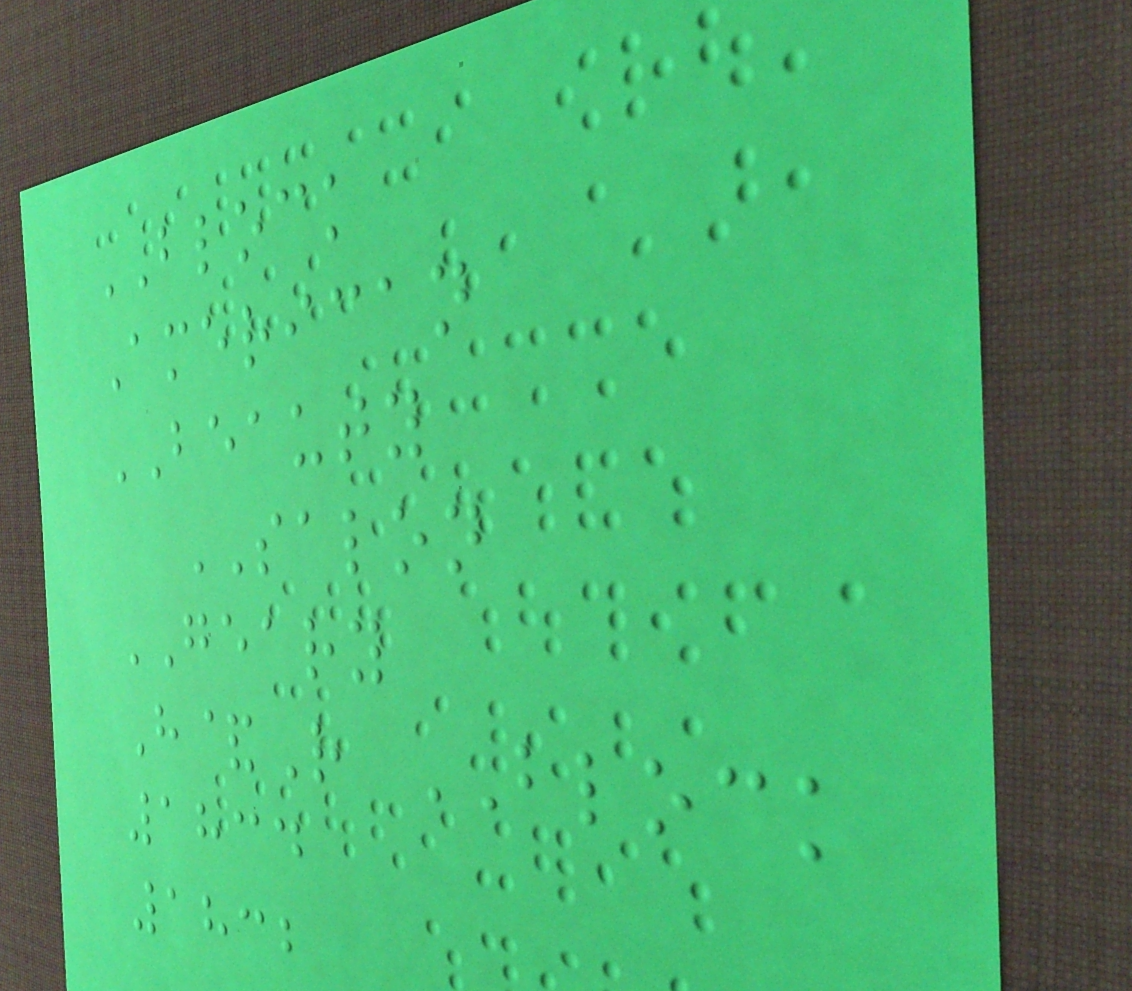BLOCK
American
BEAUTY
SALON
GEARY
H&R BLOCK
1834
1832
